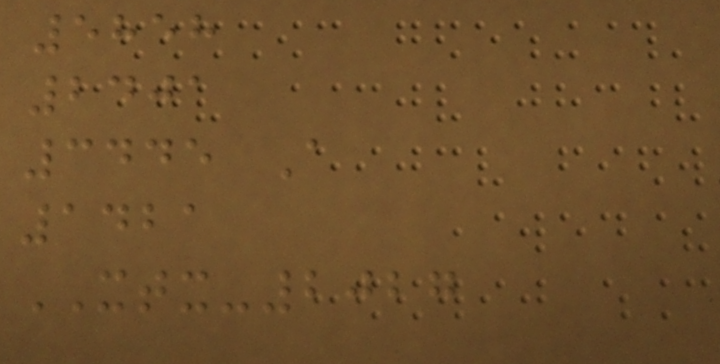5858
2401
3445 A
1421
XTX-2027
